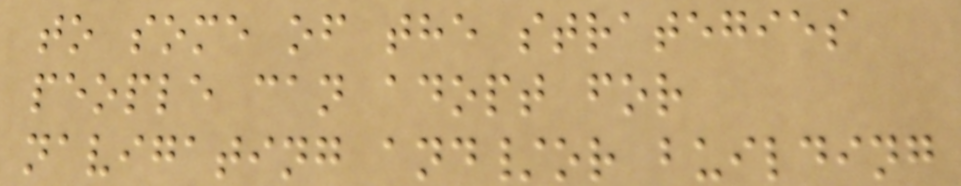to some of the strategies
people can adopt for
navigating and/or building
